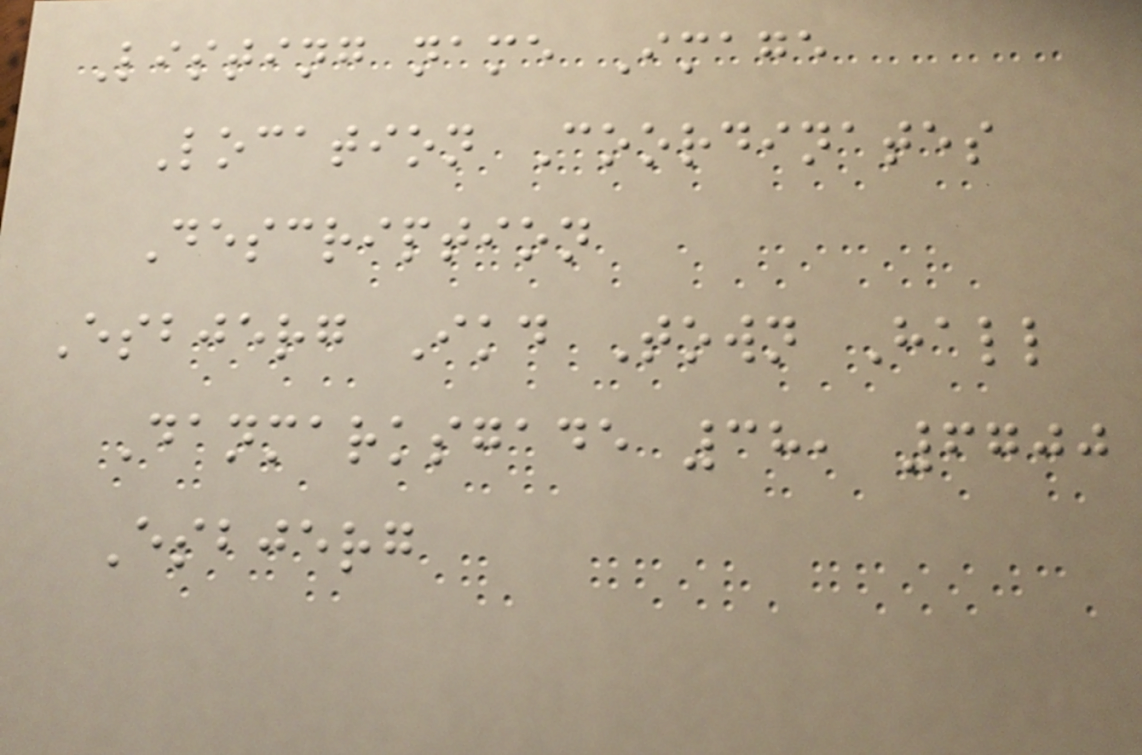Listing name Image
Location Coordinates
Description
Esbjerg Ikd Town Hall
Danmarksgade 38, 6700
Esbjerg
